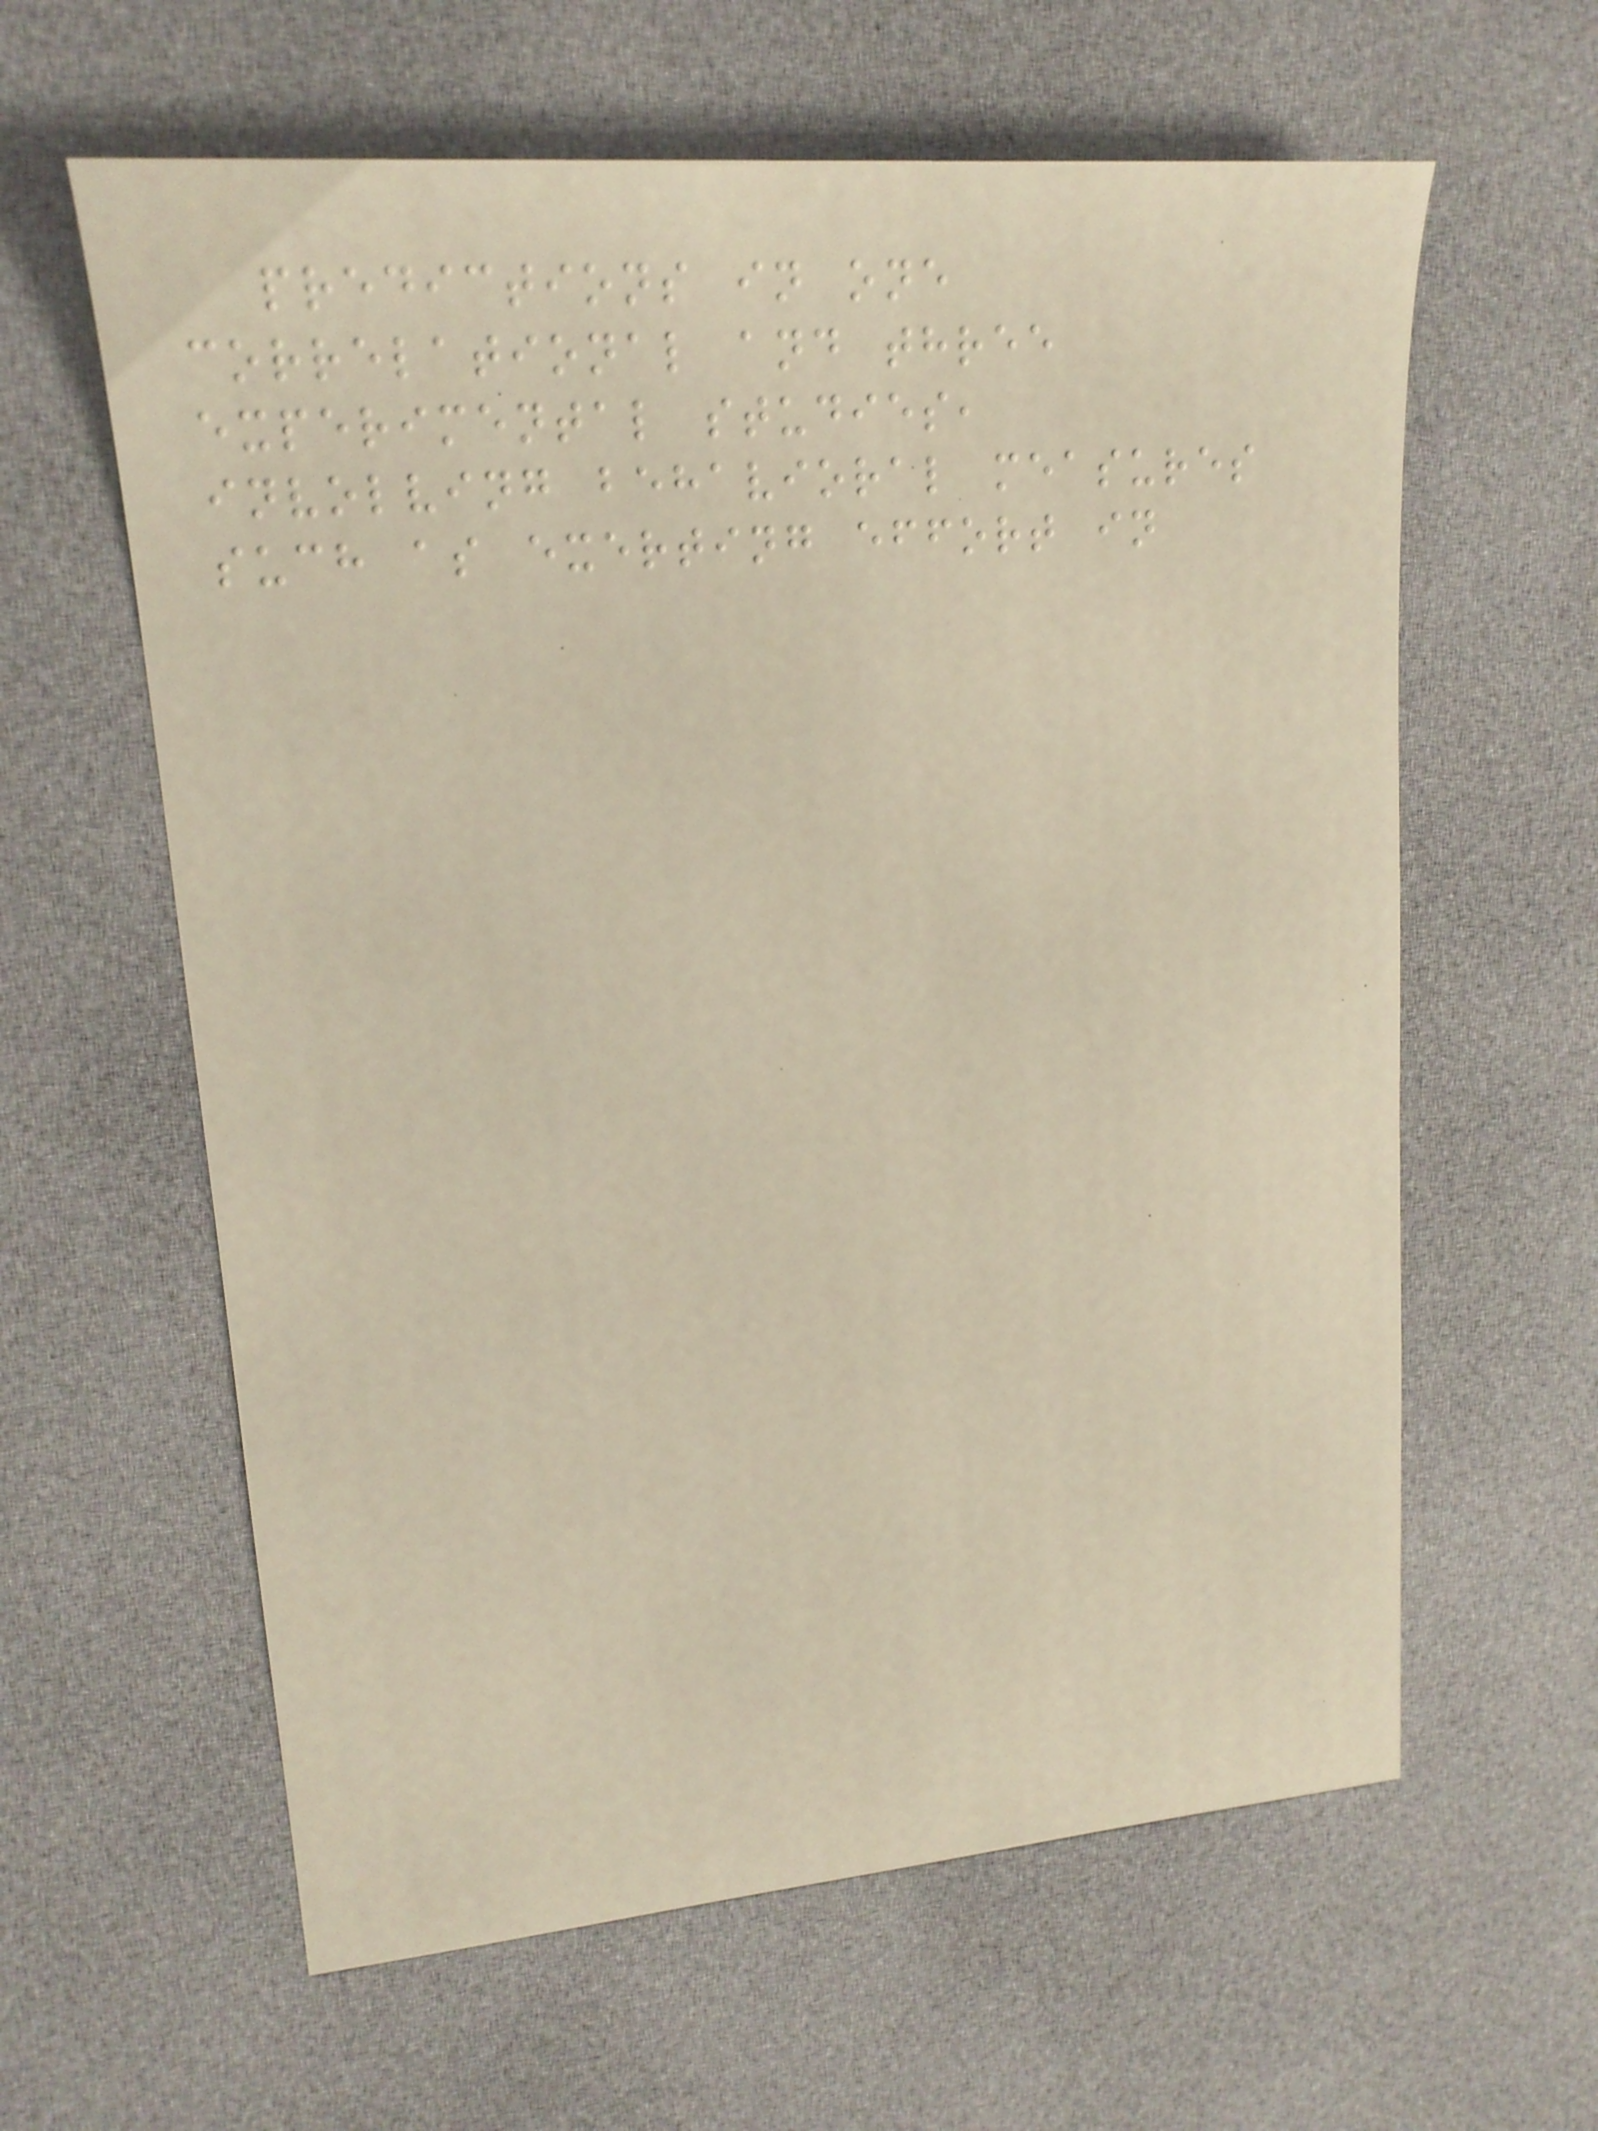predictions in one
correlational and three
experimental studies,
involving behavioral measures
such as exerting effort in
